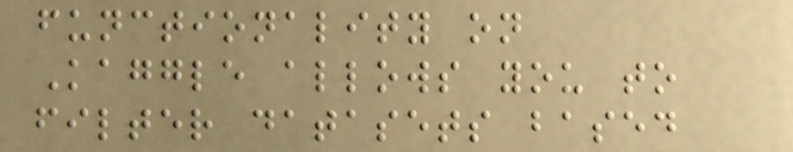functionality on
Kaggle allows you to
filter datasets based
